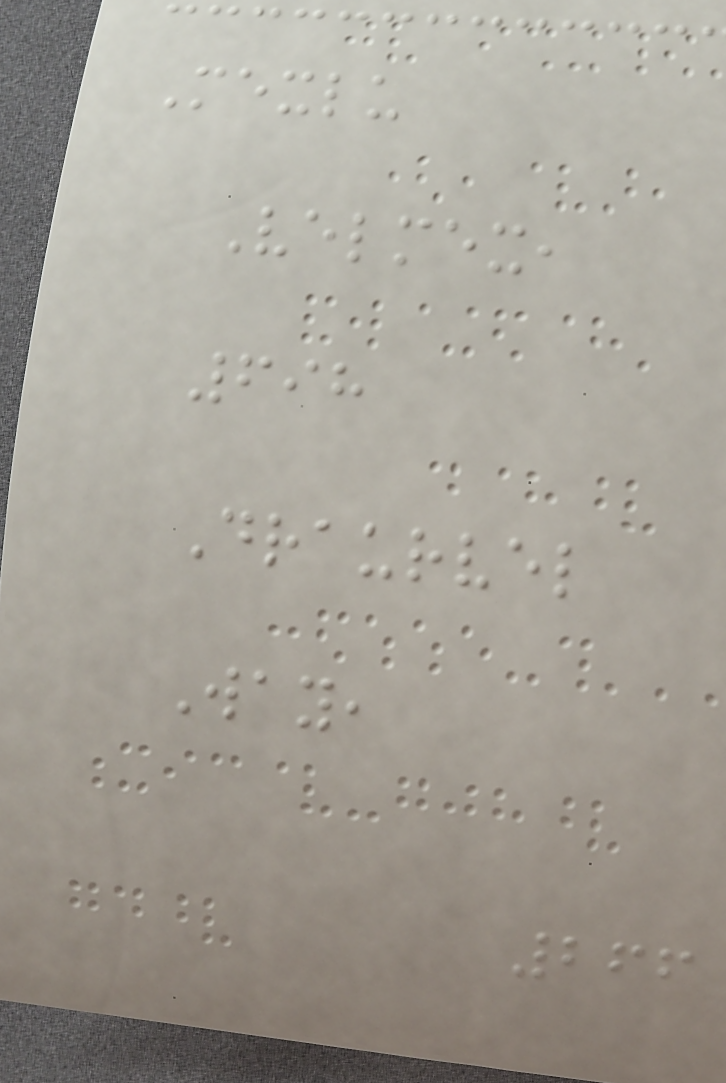Mexlu
Velmex,
698
Draurvel
Way,
266
